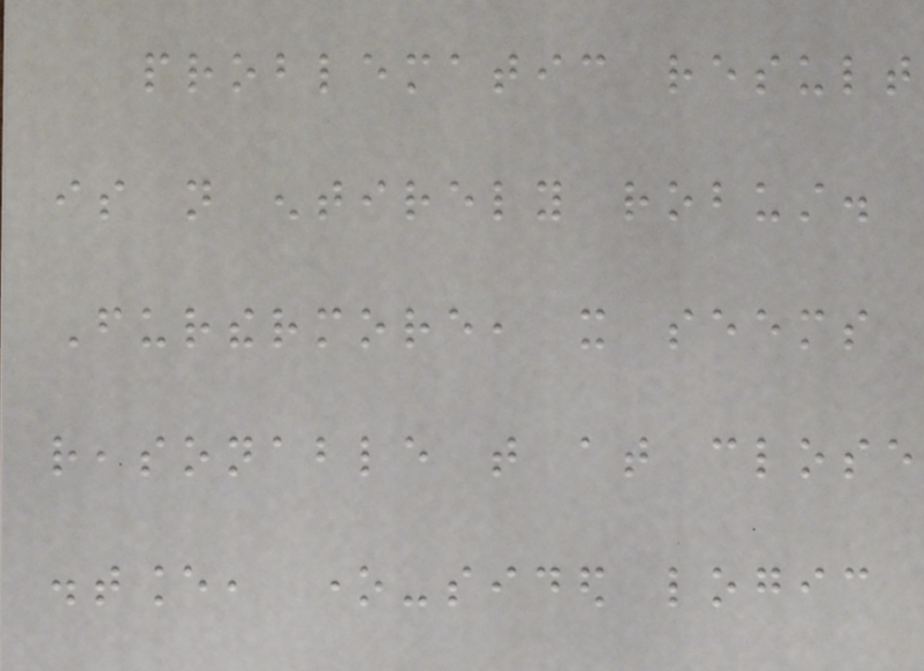problematic result
is not entirely robust.
Furthermore, it seems
reasonable that at close
distance, one-sided logic
